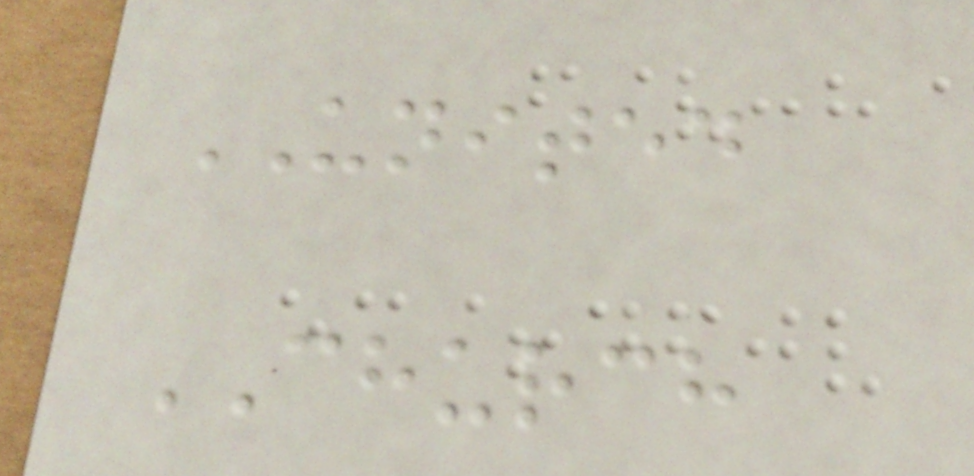UNITED
CHURCH
